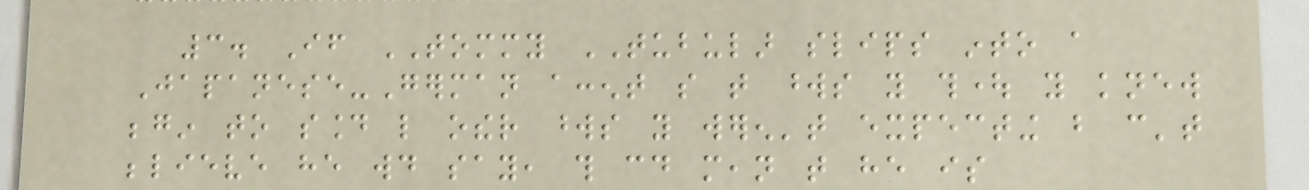3. If TOMMY TUBULAR slips into a
Japanese-German accent so that words you thought you knew
begin to sound like other words you weren't expecting but can't
believe he would say, this could mean that he is
